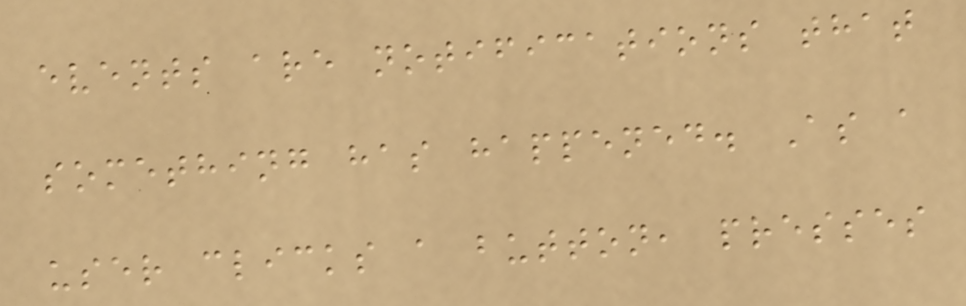events are notifications that
something has happened. As a
user clicks a button, presses
